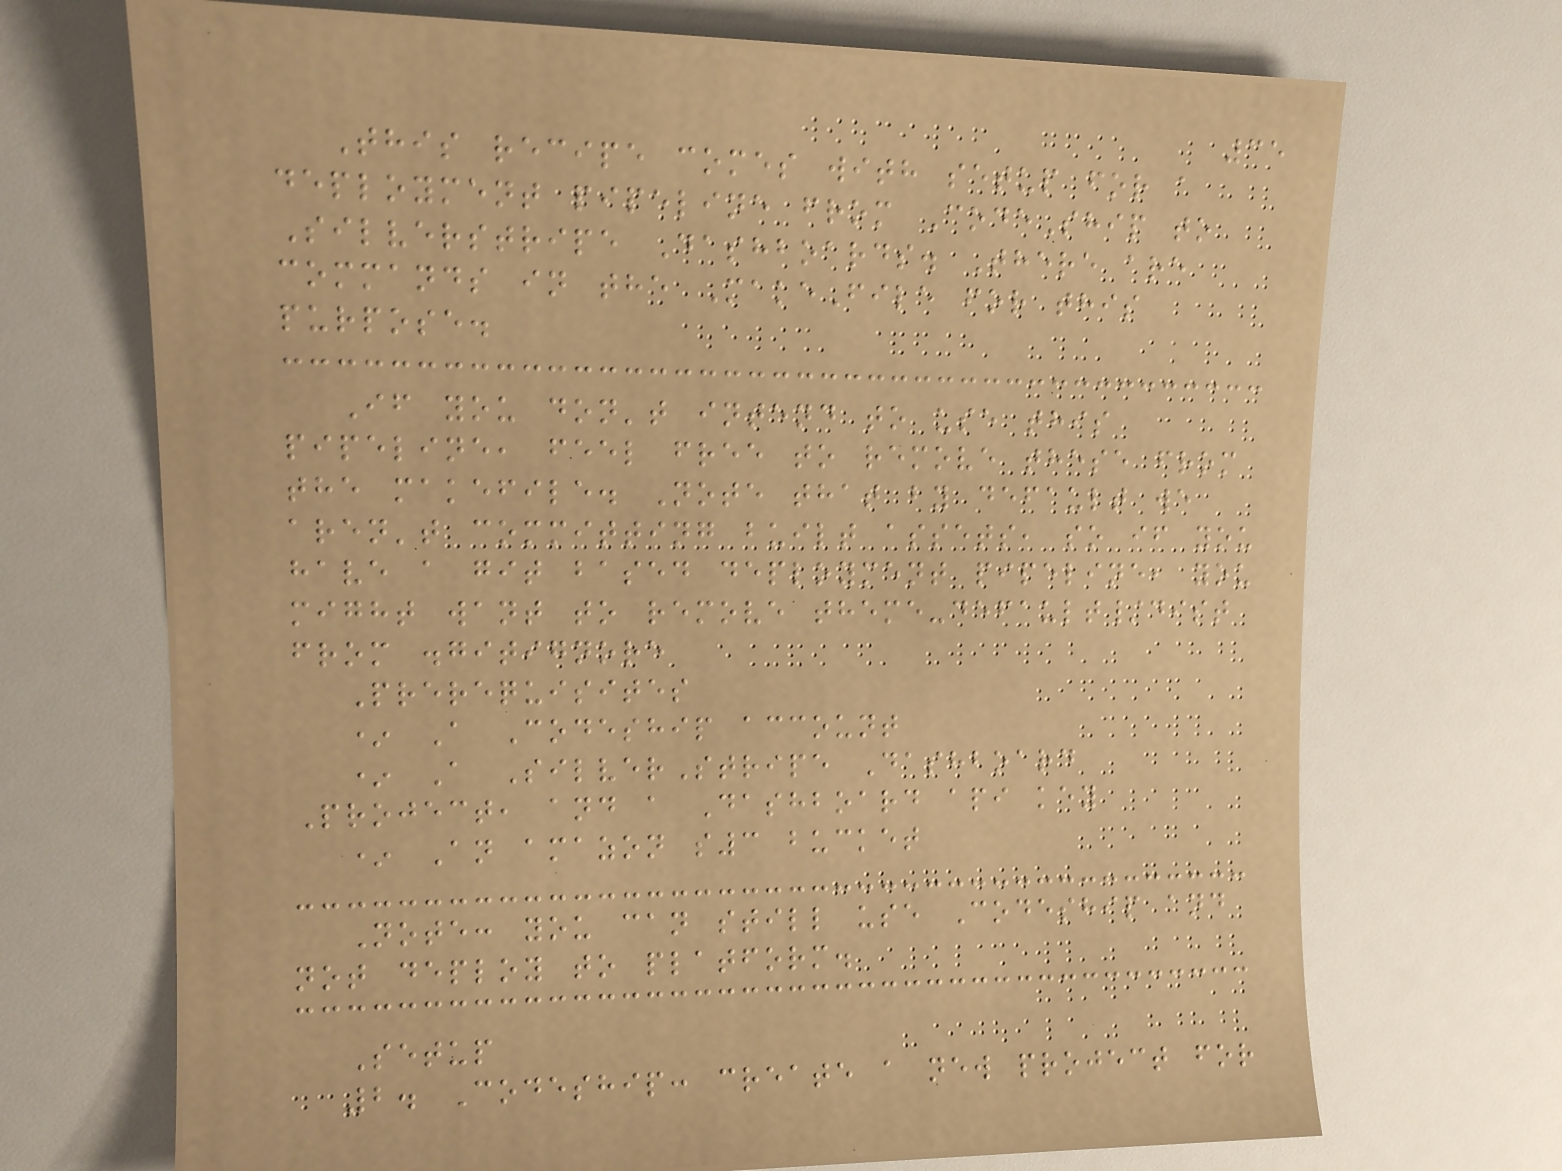35
This recipe comes with setup for a
deployment pipeline from CodeShip to
Silverstripe Dashboards. There are
commands in the MakeFile for this
purpose.
If you don't intend to use this
pipeline, feel free to remove these from
the makefile. Note that by default we
aren't committing built assets, so if you
have a git based deployment pipeline, you
might want to remove theme-default/dist
from .gitignore
Prerequisites
* A Codeship account
* A SilverStripe Dashboard
Project, and a Dashboard api key
* An amazon s3 bucket
Note: you can still use Codeship and
not deploy to platform.
Setup
2. Codeship: create a new project for
